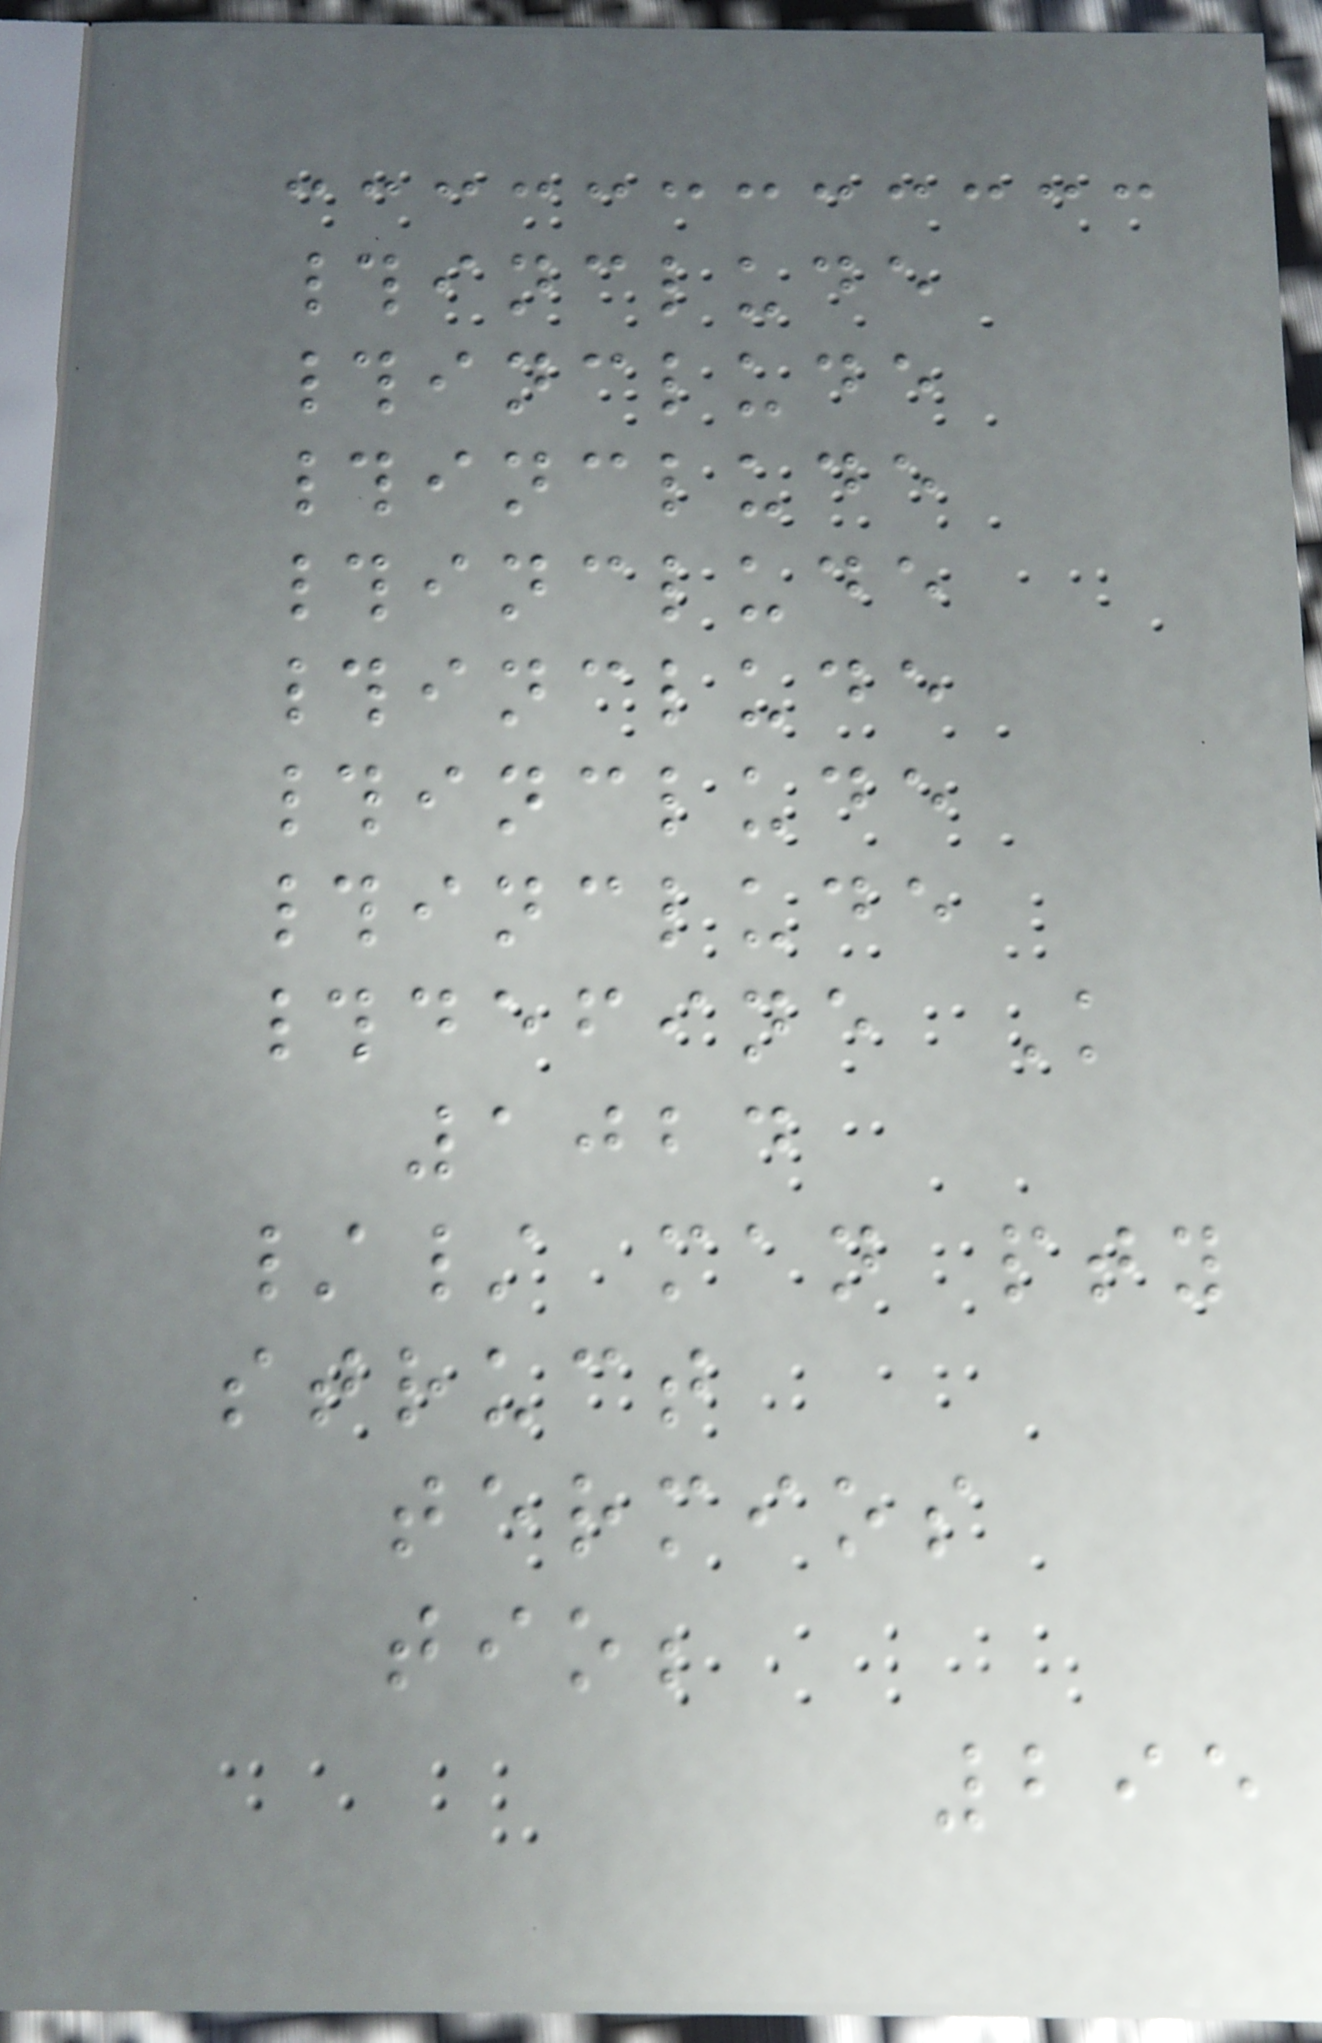#include
#include
#include
#include
#include
#include
#include
#define K
1024
// man pty
struct
termios
tio;
295
